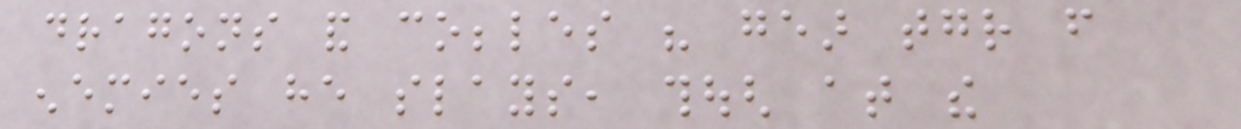dragons and cobbles his gear together from
enemies he slays, though at the
